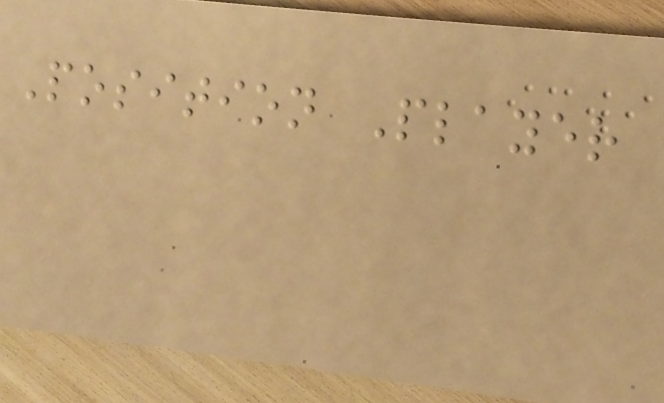Position Player
